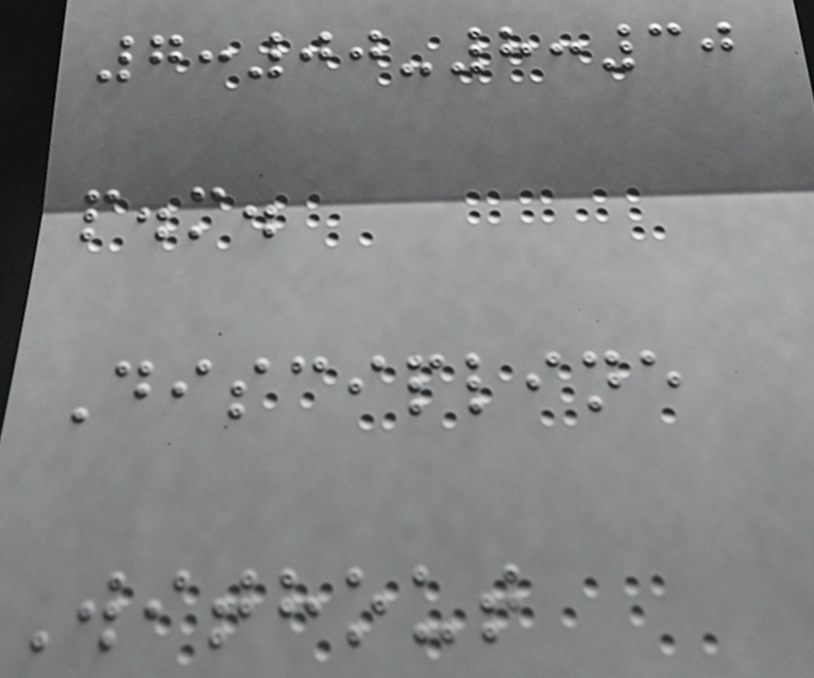7:00-8:30
p.m.
Discipline
Without
